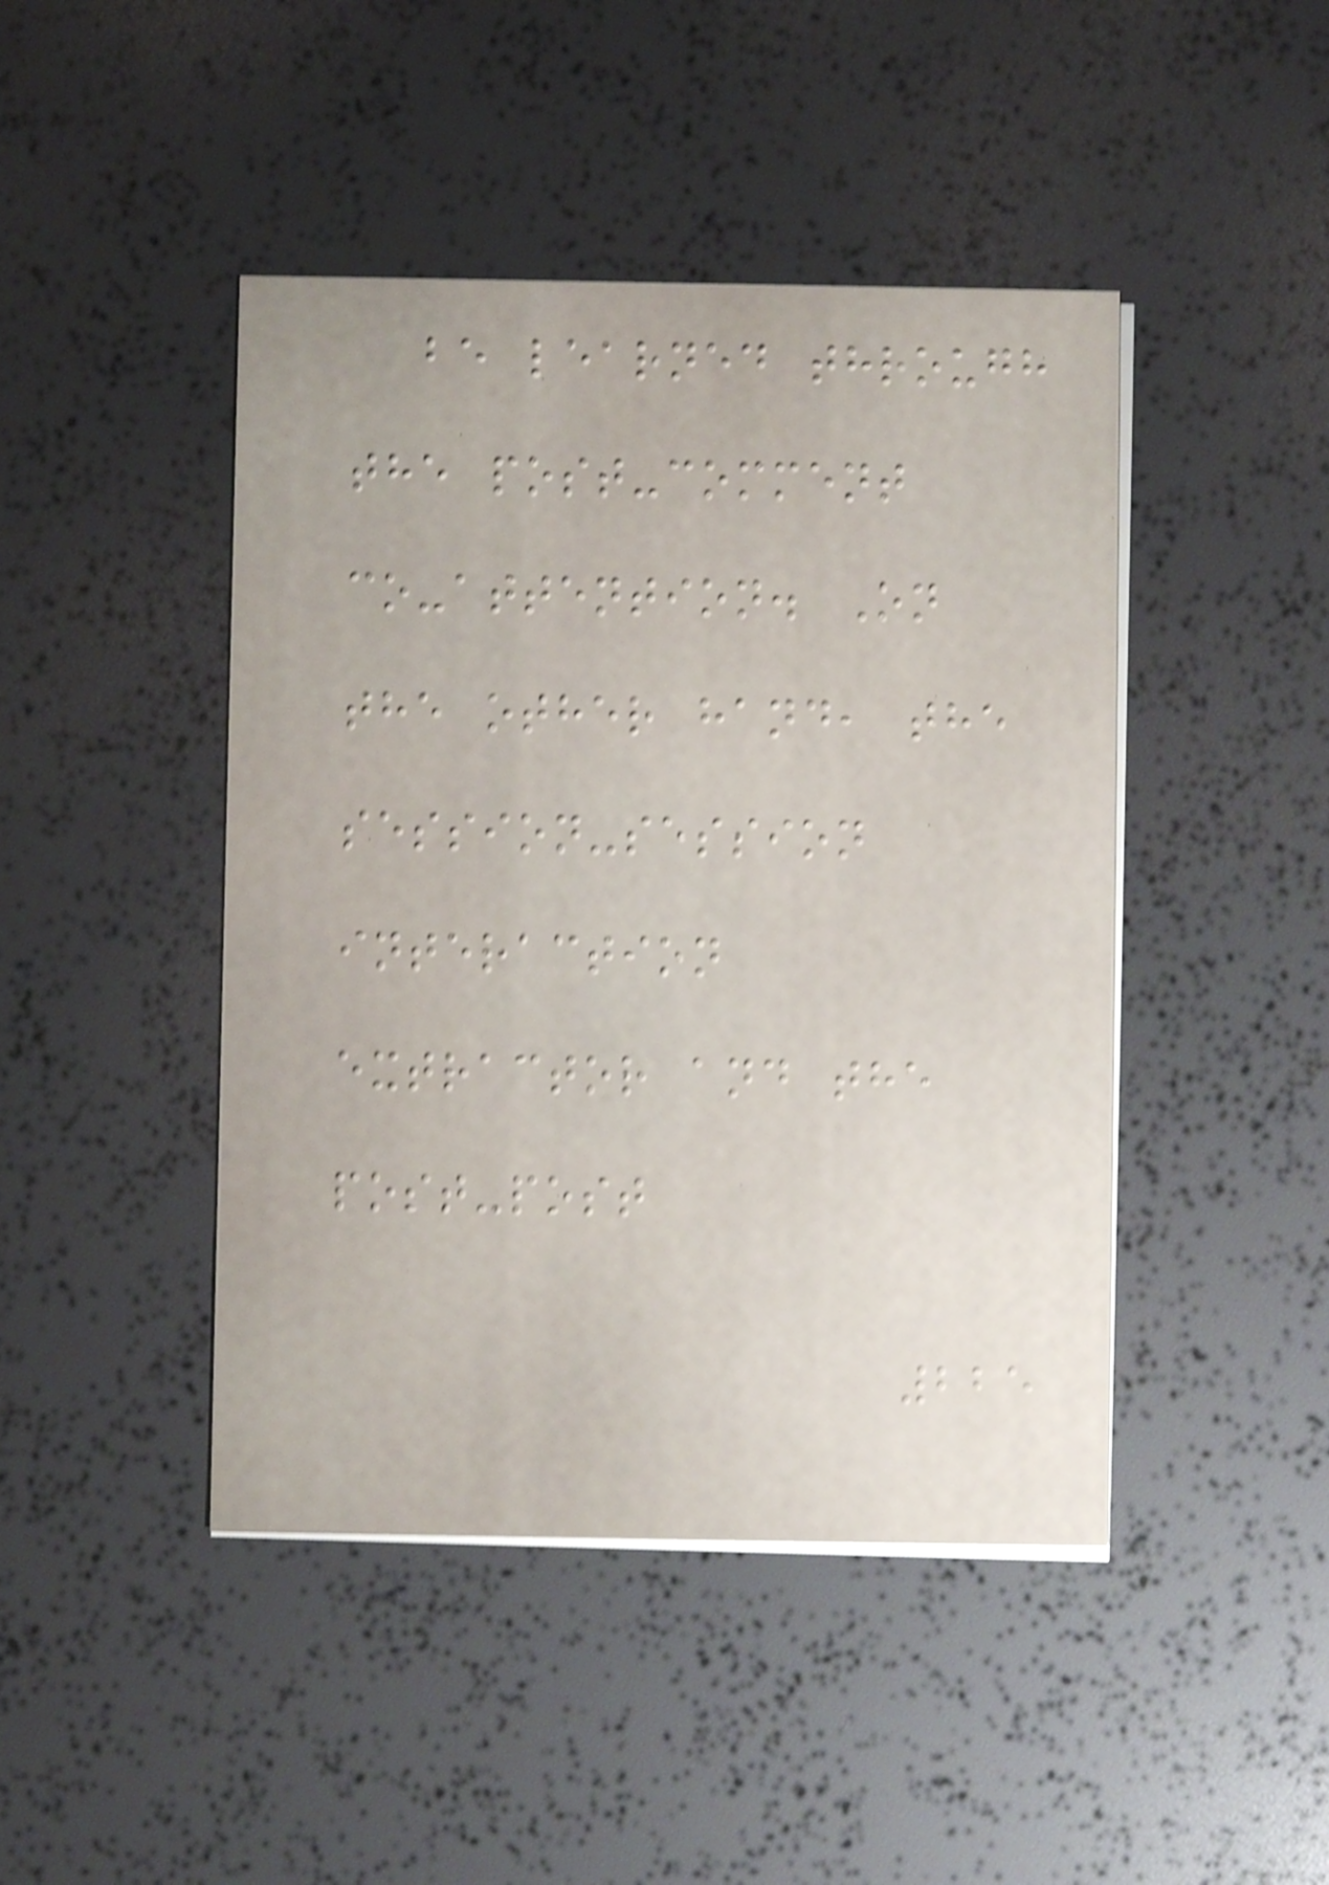be learned through
the post-comment
co-attention. On
the other hand, the
session-session
interaction
extractor and the
post-post
225
